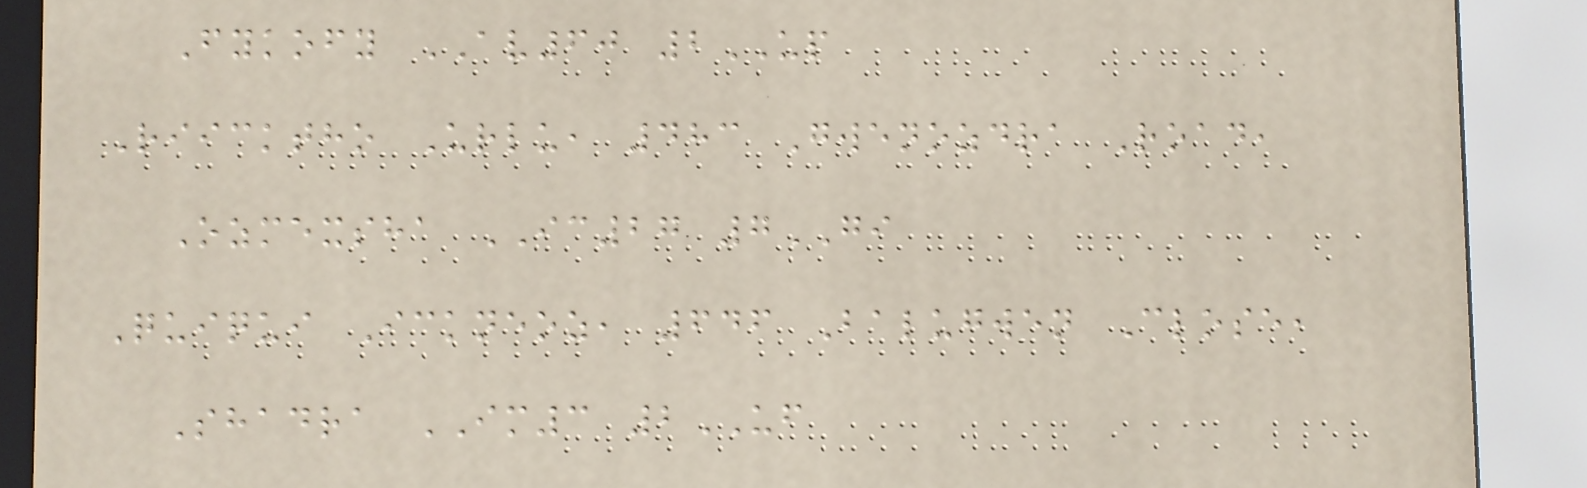Fykofy AV60 2UP
Riicktho Urlu, 483 Gwenozdra Road,
Ozmexsha IC27 7GI
Quiqui Ickneoz, 646 Balugwen Close,
Shadra IM3 2UF
